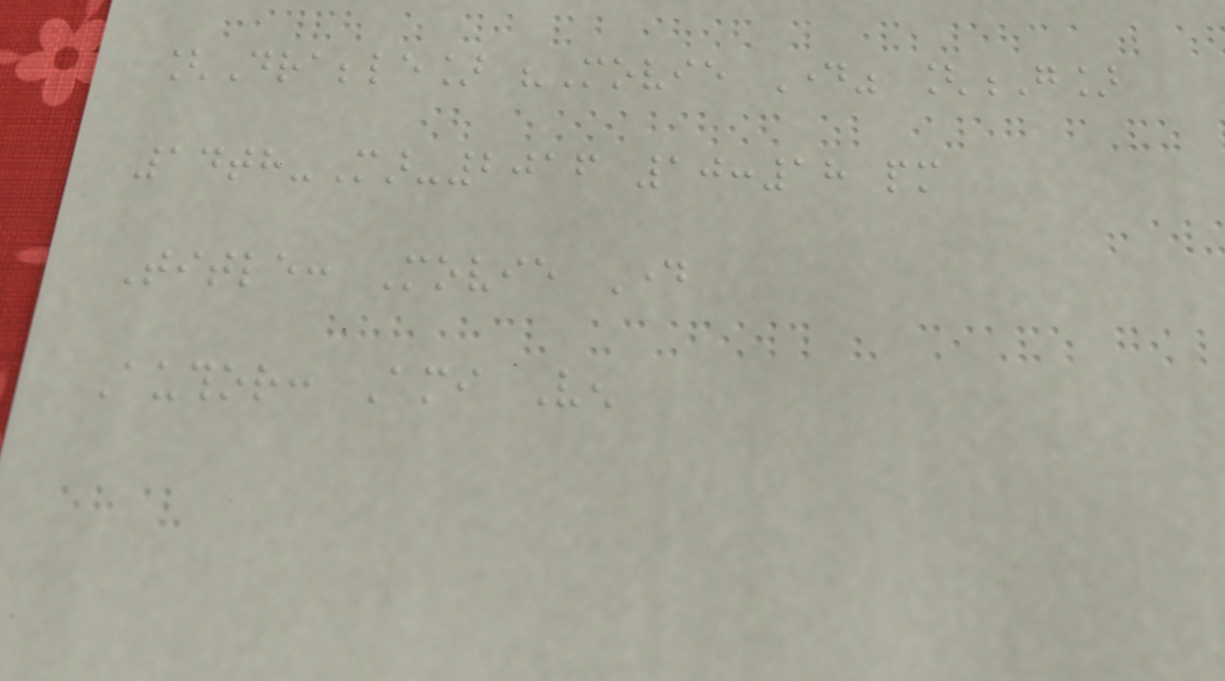[Drabble] "Movie Day" [G]
14th-Mar-2016 10:18 pm
Title: Movie Day
Author: Ami Ven
